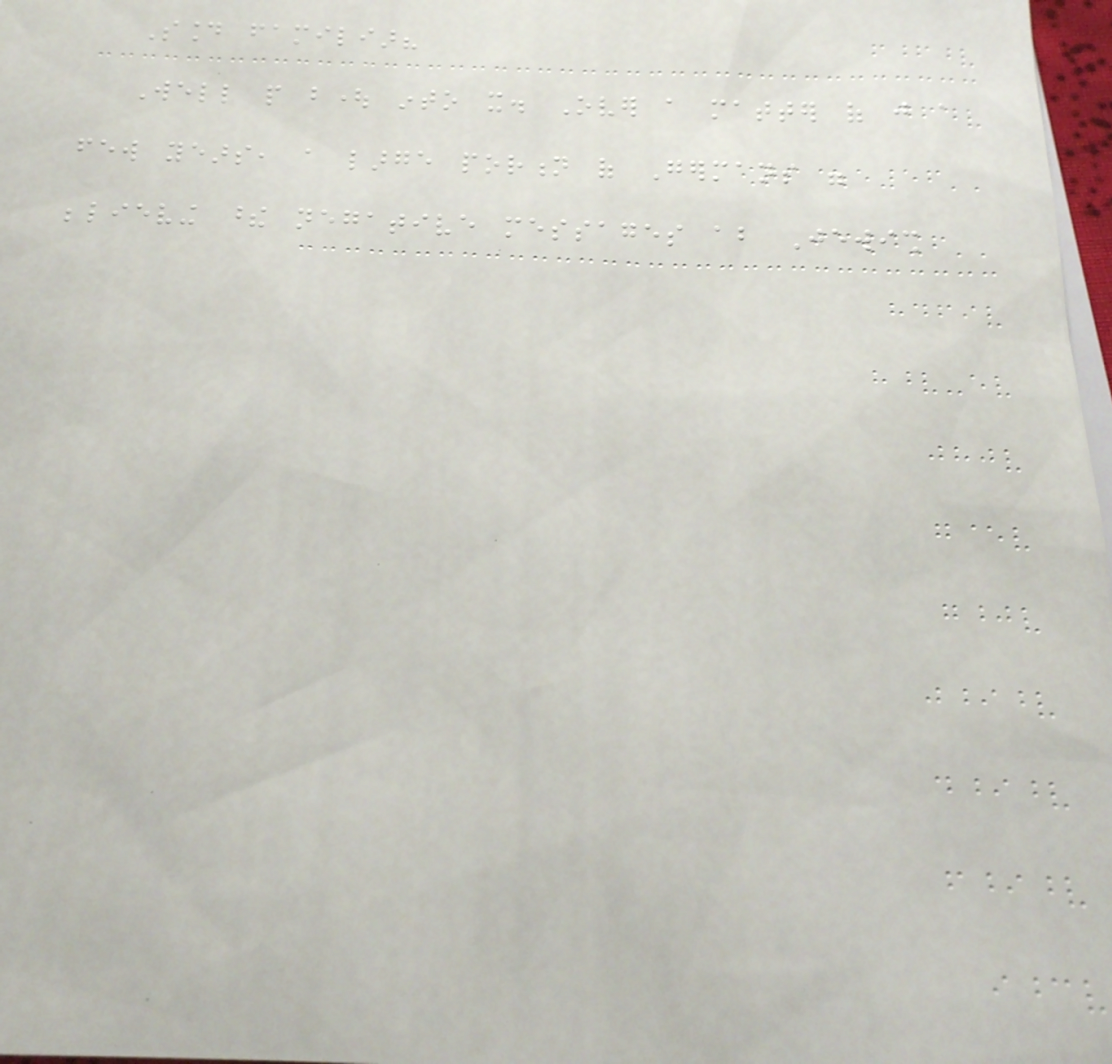Sound familiar?
Well people bought into it. Over a matter of just a
few years, a large portion of Germans were
believing these negative messages about Jewish
